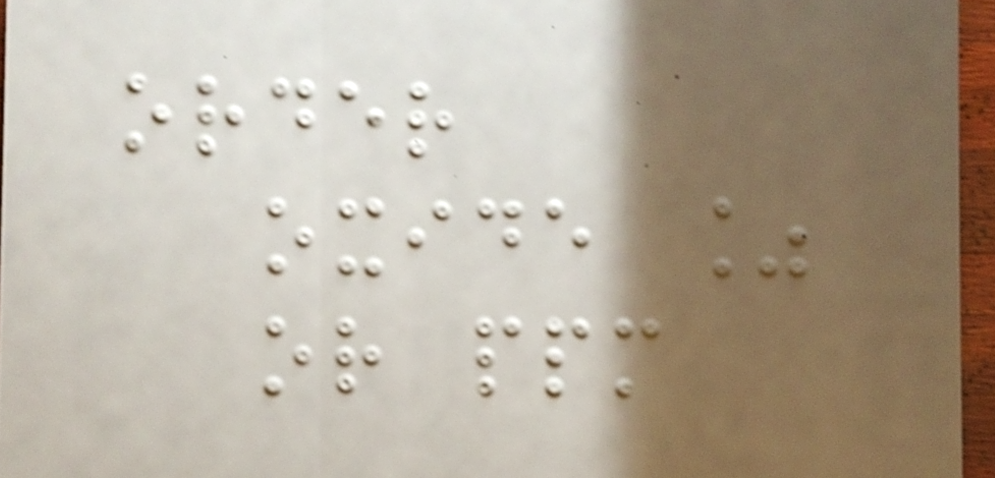order
oxide %
or ppm
